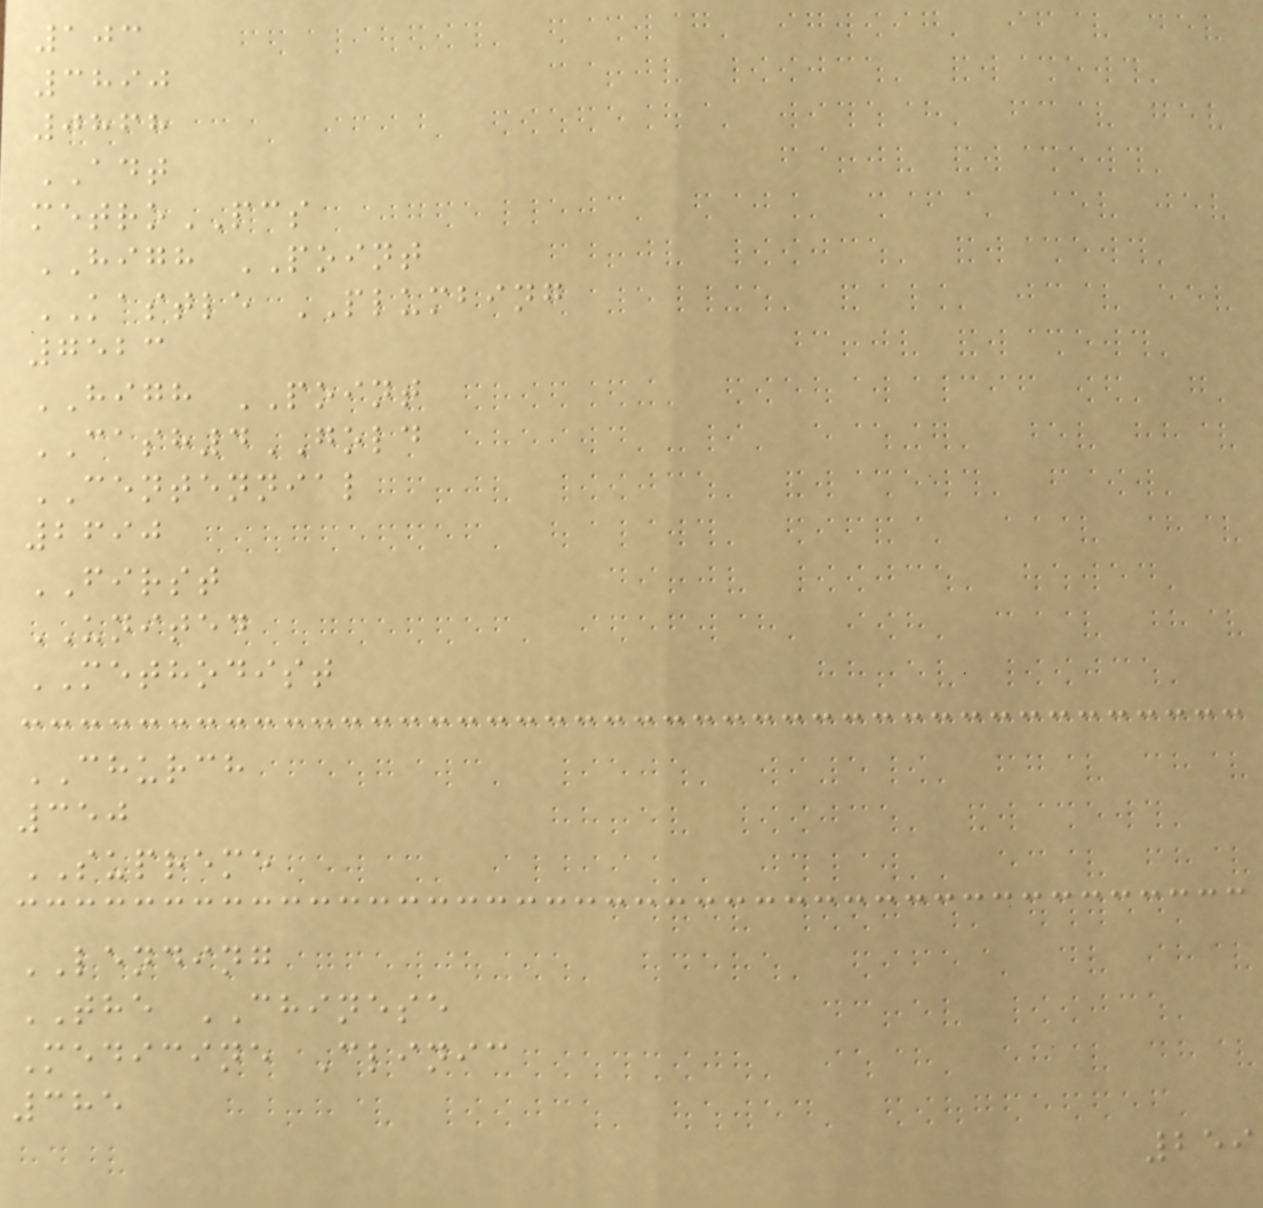103
3890
0868
ADT
metroPCS
HIGH POINT
KASTLE PLUMBING
7523
HIGH POINT
CASH4GOLD
CENTENNIAL
2690
FIRST
UNITED
METHODIST
CHURCH
350
SUPREME
LENDING
THE CHINESE
Medicine Clinic
385
259
